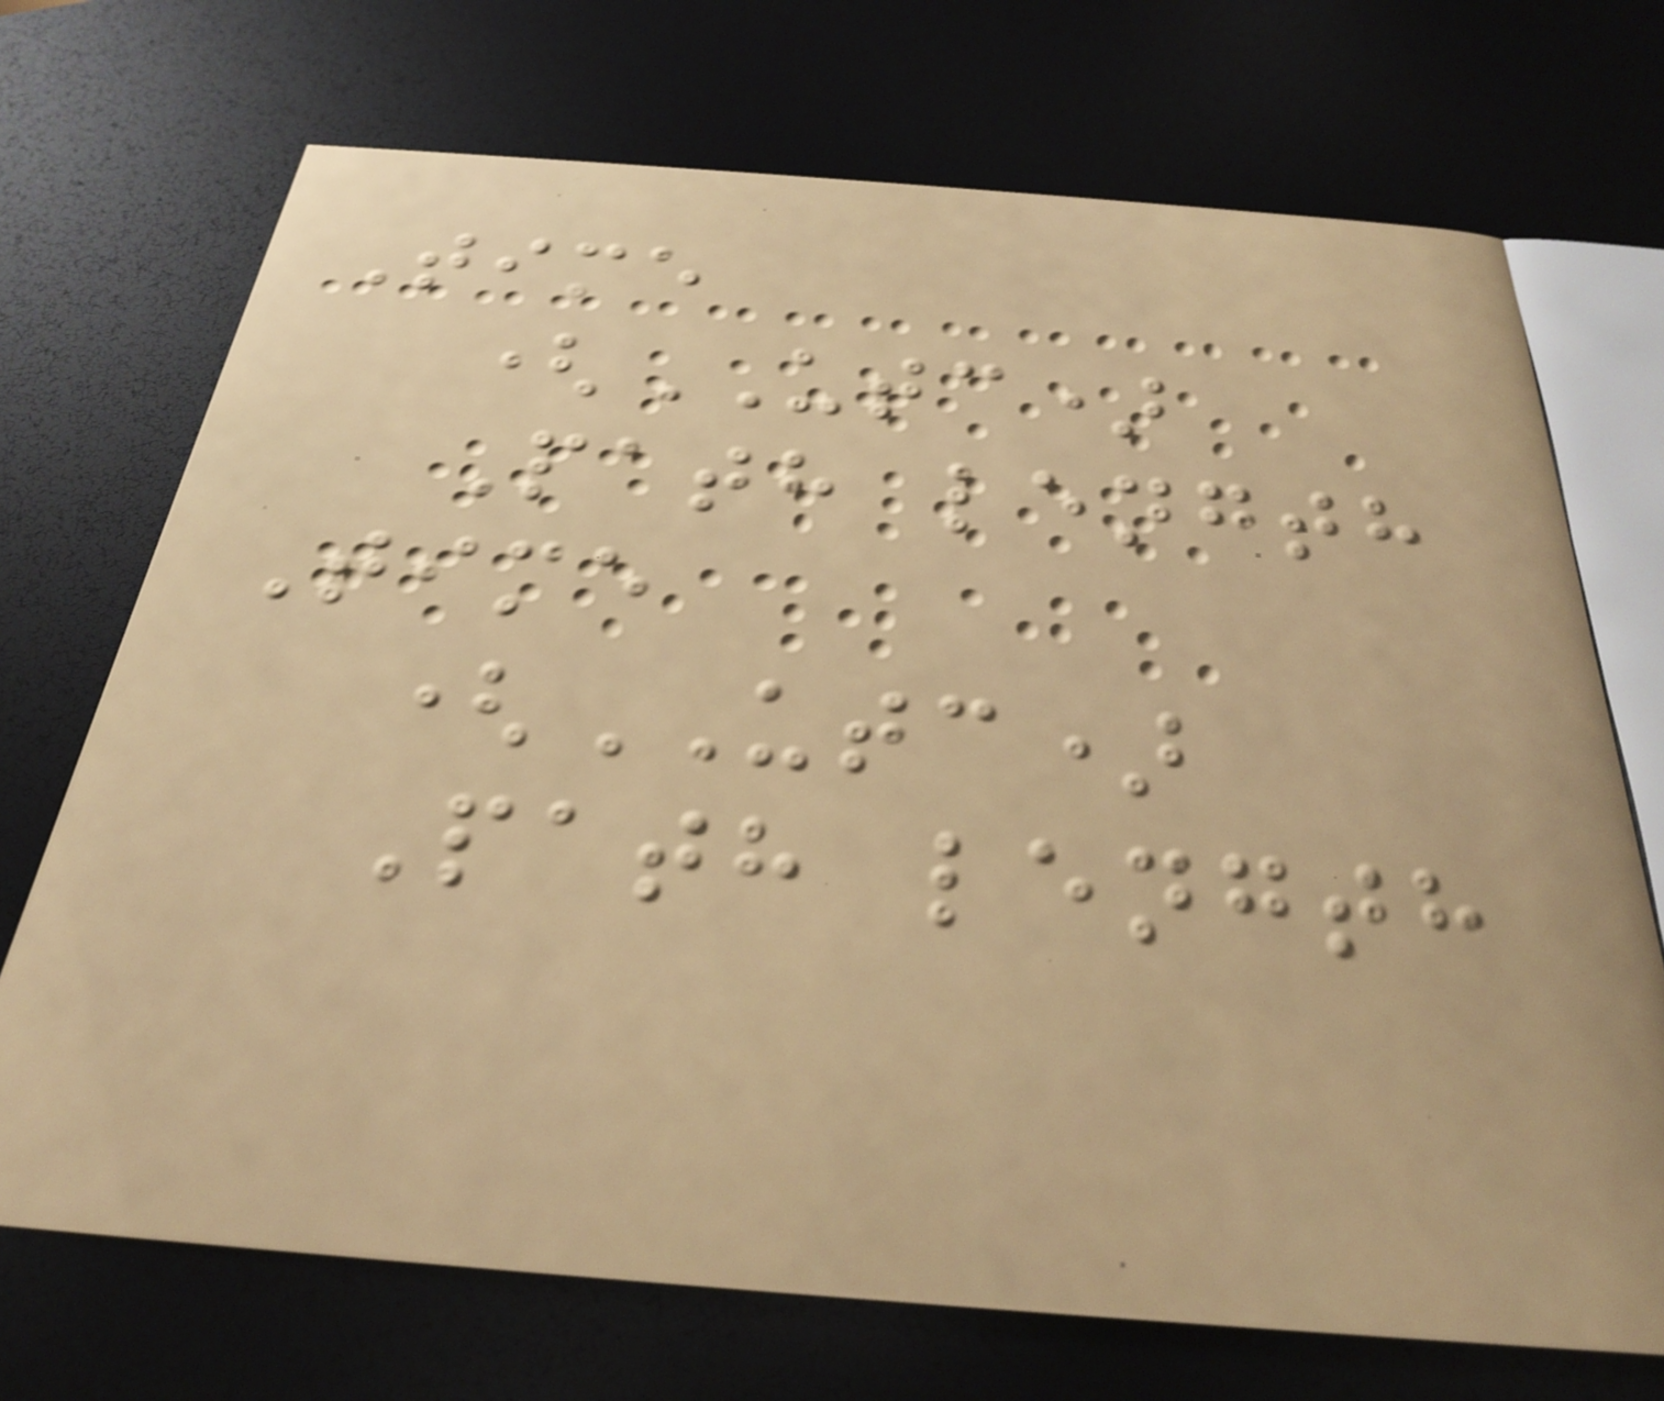Time
(UTC)
Path length
Time
(UTC)
Path length
